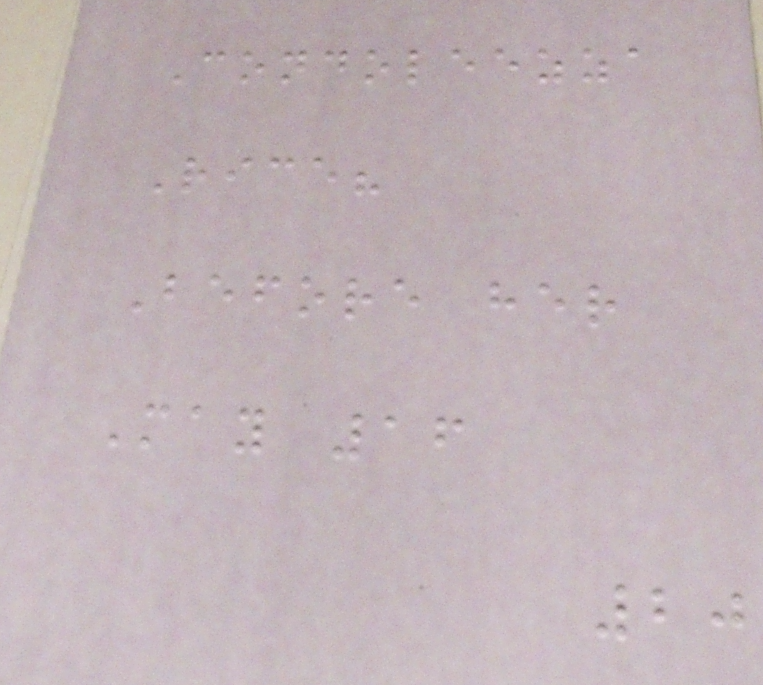Condoleezza
Rice?
Before her
May 16
20
